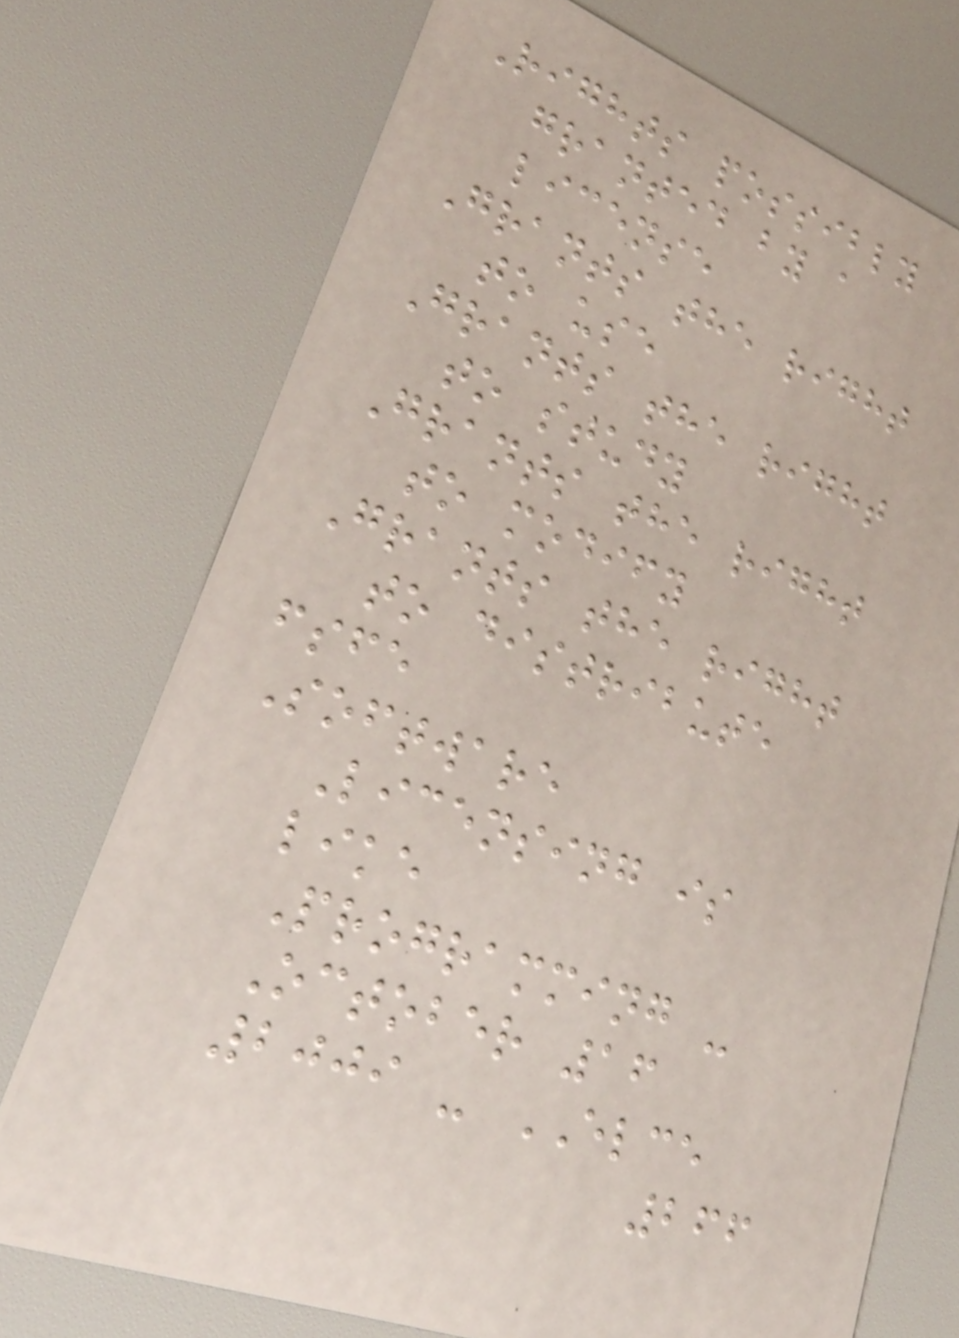Rights possibly
granted by a
license
Grants the right
to use
Grants the right
to study
Grants the right
to modify
Grants the right
to distribute
fsfe
Software
Licensing is
like
Programming -
October 16
2009 - ELCE
266
